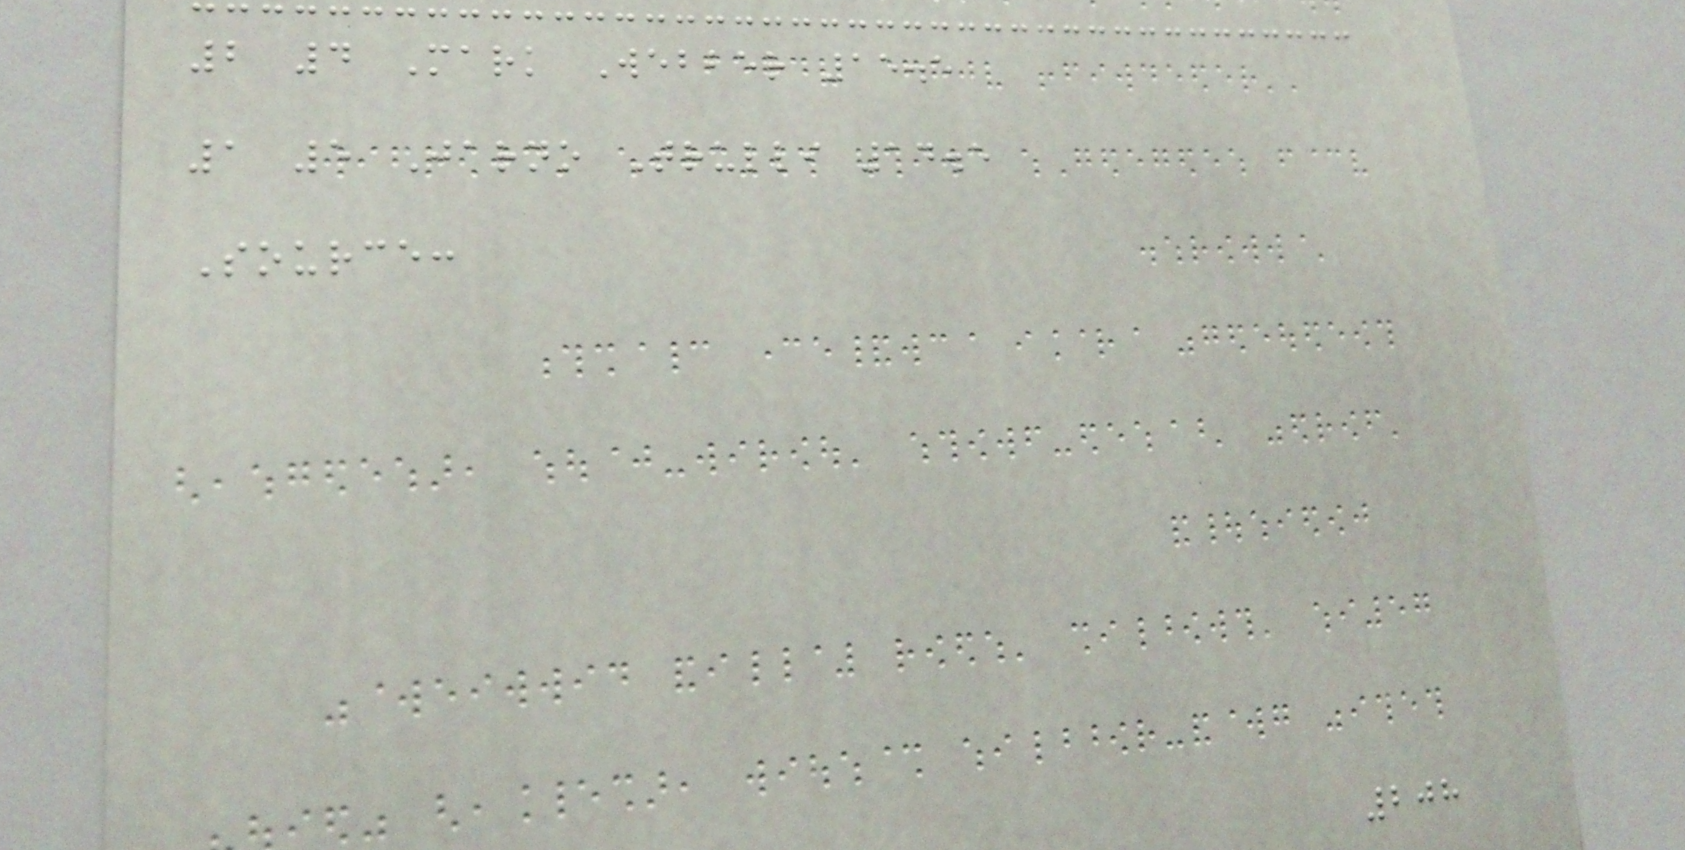2 4 Mark Webber 15.5
1 5 Jarno Trulli 14.5
Source:
208
